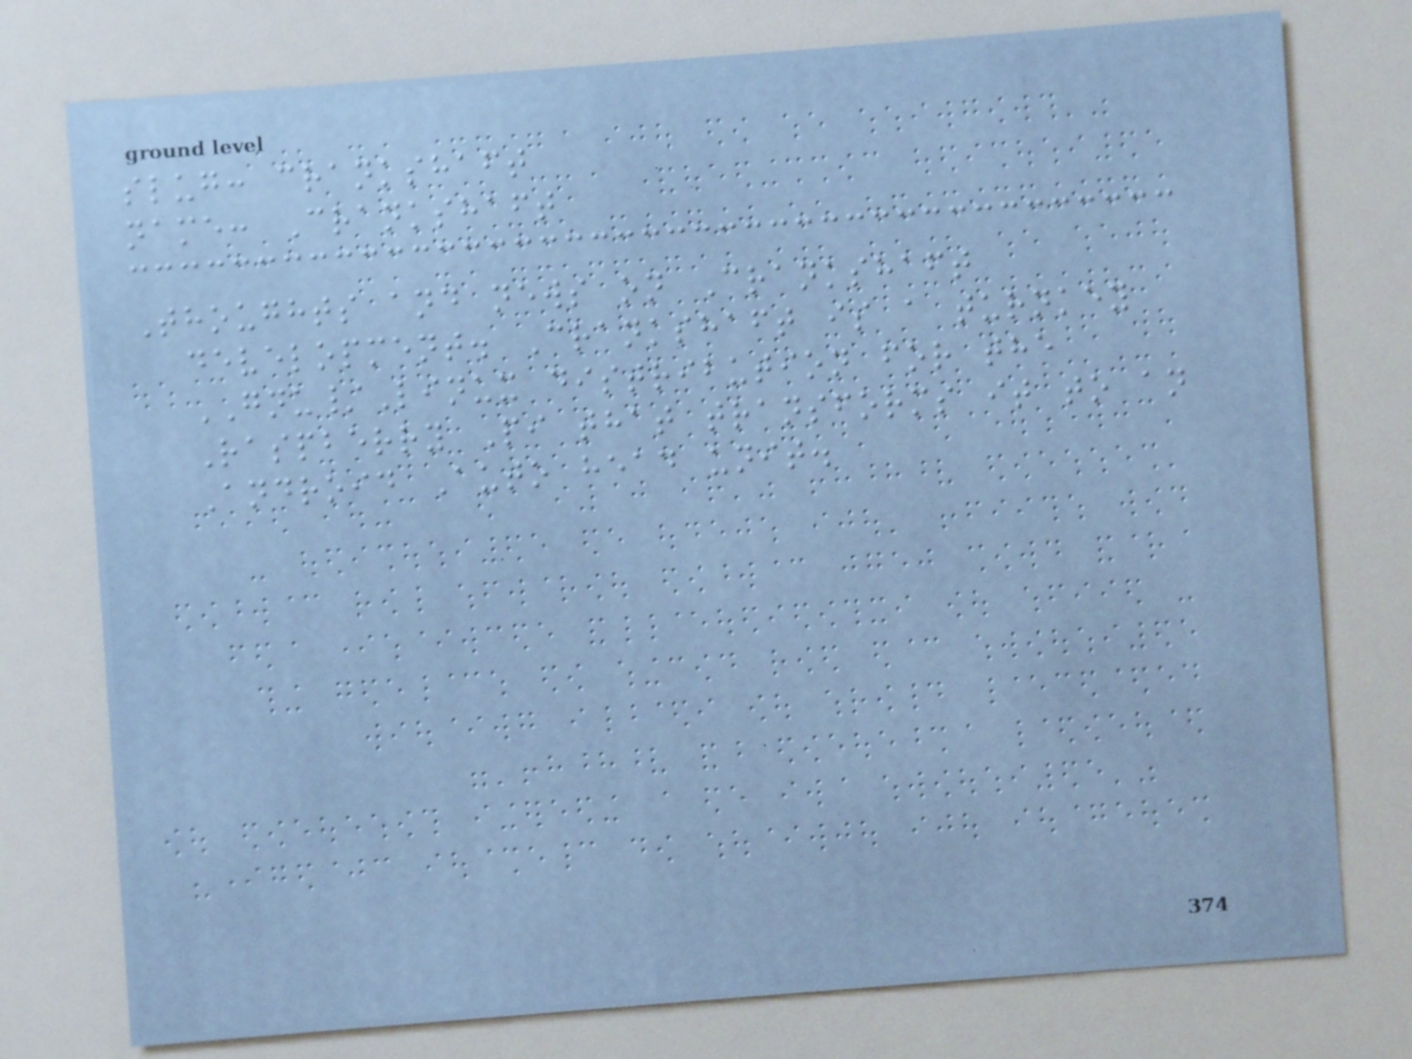slug: crankshaft
name: Crankshaft
Thoughts and news on Crankshaft
development. Crankshaft is a turnkey
GNU/Linux distribution for the
Raspberry Pi that transforms it to an
Android Auto head unit.
